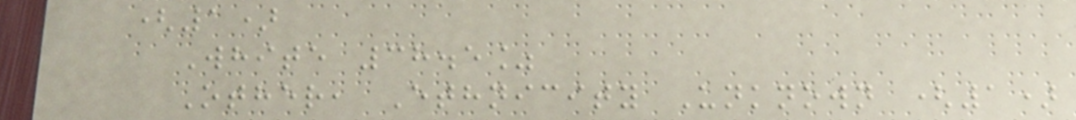(1)
White 38.5%
Other, Ethnicity Unknown (1)
